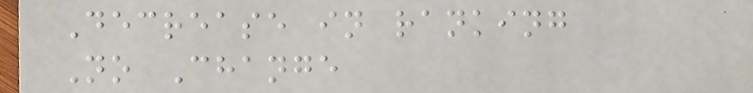Decrease in ranking
No Change
